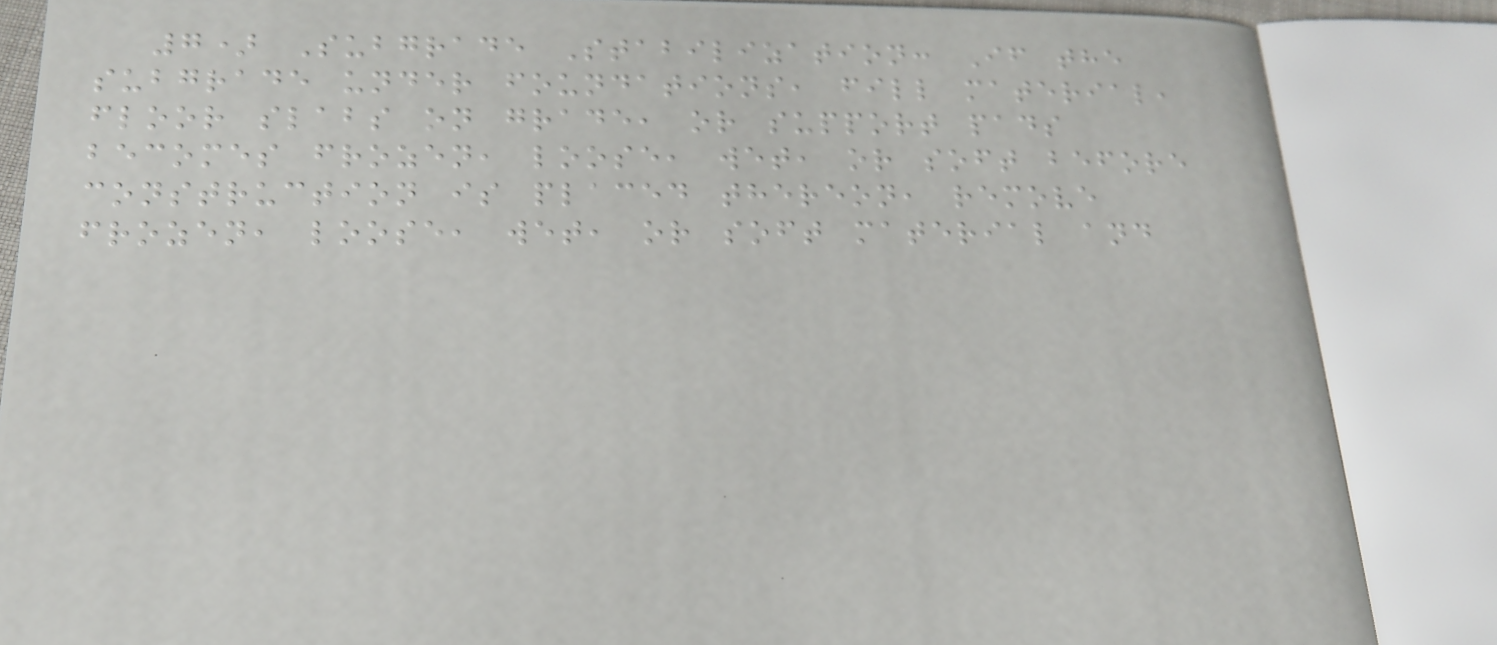7) Subgrade Stabilization: If the
subgrade under foundations, fill material,
floor slabs on grade, or support pads
becomes frozen, loose, wet, or soft before
construction is placed thereon, remove
frozen, loose, wet, or soft material and
